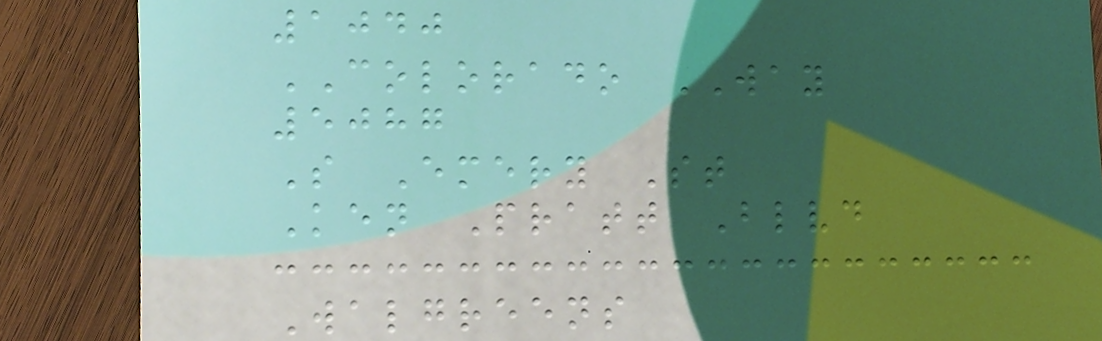1040
COLORADO WAY
5087
S Emery St
Ken Pratt Blvd
Walgreens
